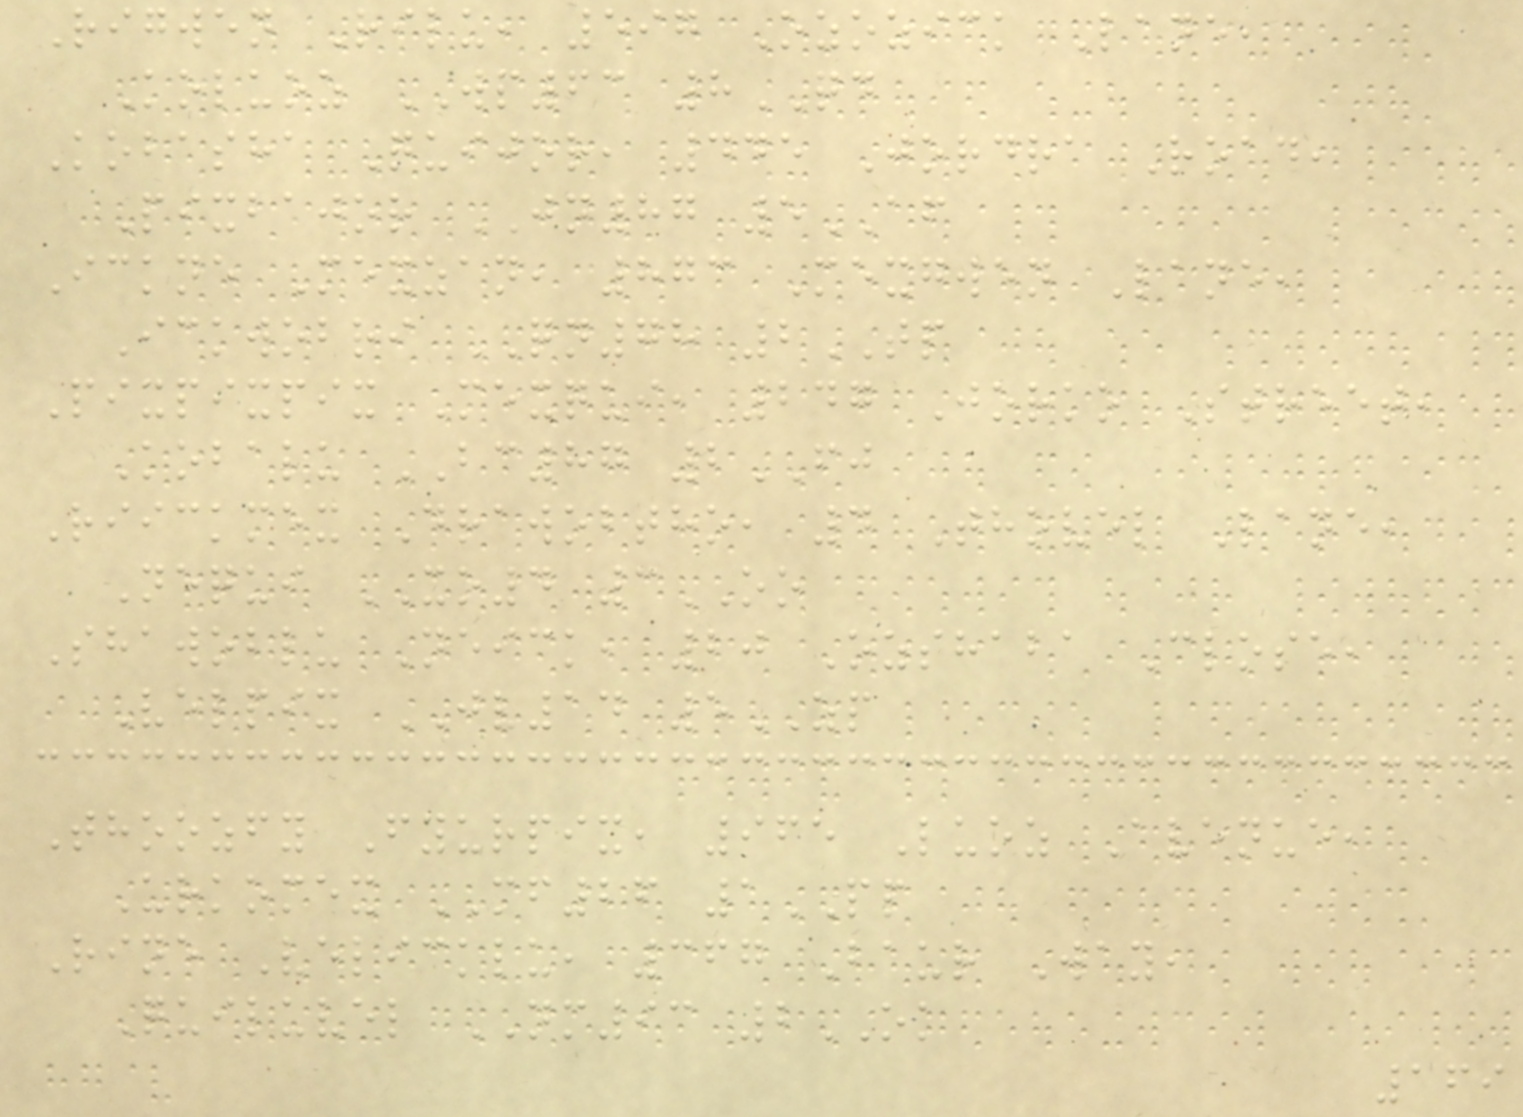Rigwen Rilu, 597 Ozozick Lane,
Koluoz WP63 8QD
Kobasha Quijor, 445 Jordra Road,
Pixbajor JN87 5AF
Ickne Mexzan, 873 Mexgwen Lane,
Ickwobri QN78 2TP
Pixpixpix Mexqui, 247 Jorko Street,
Kobalu BC87 2FJ
Riickmex Drawobtho, 4 Thovel Lane,
Nequi XO4 3OO
Shawoblu Neick, 20 Ozshaba Close,
Velpix JV14 5ZP
Thoozfy Fyurpix, 965 Luoz Avenue,
Urkomex MF26 1PP
Rine Velicklu, 367 Baur Way,
Quiluvel NM93 2OK
169
